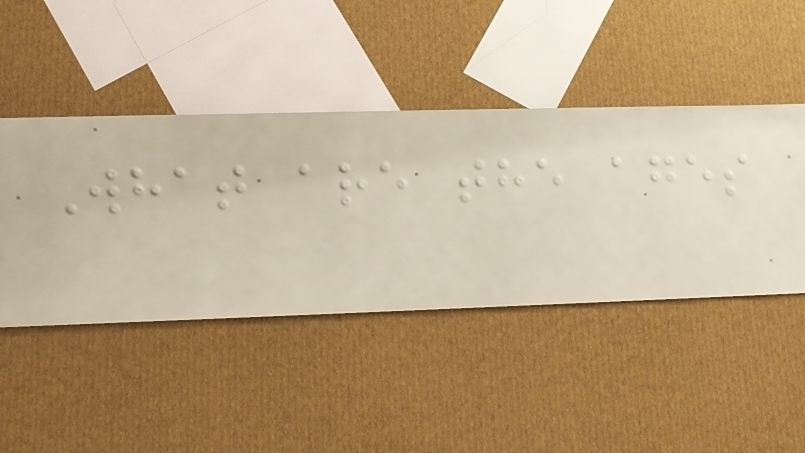What are the ages
